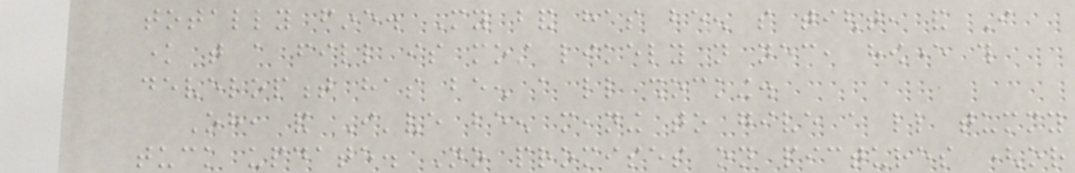totally fine. My band has been so tight, and I
know that a fill is most likely not necessary, however this
development has been a little shocking.
Oh, and I've been meaning to give a little tummy
tuck update. No promises on pictures (or
